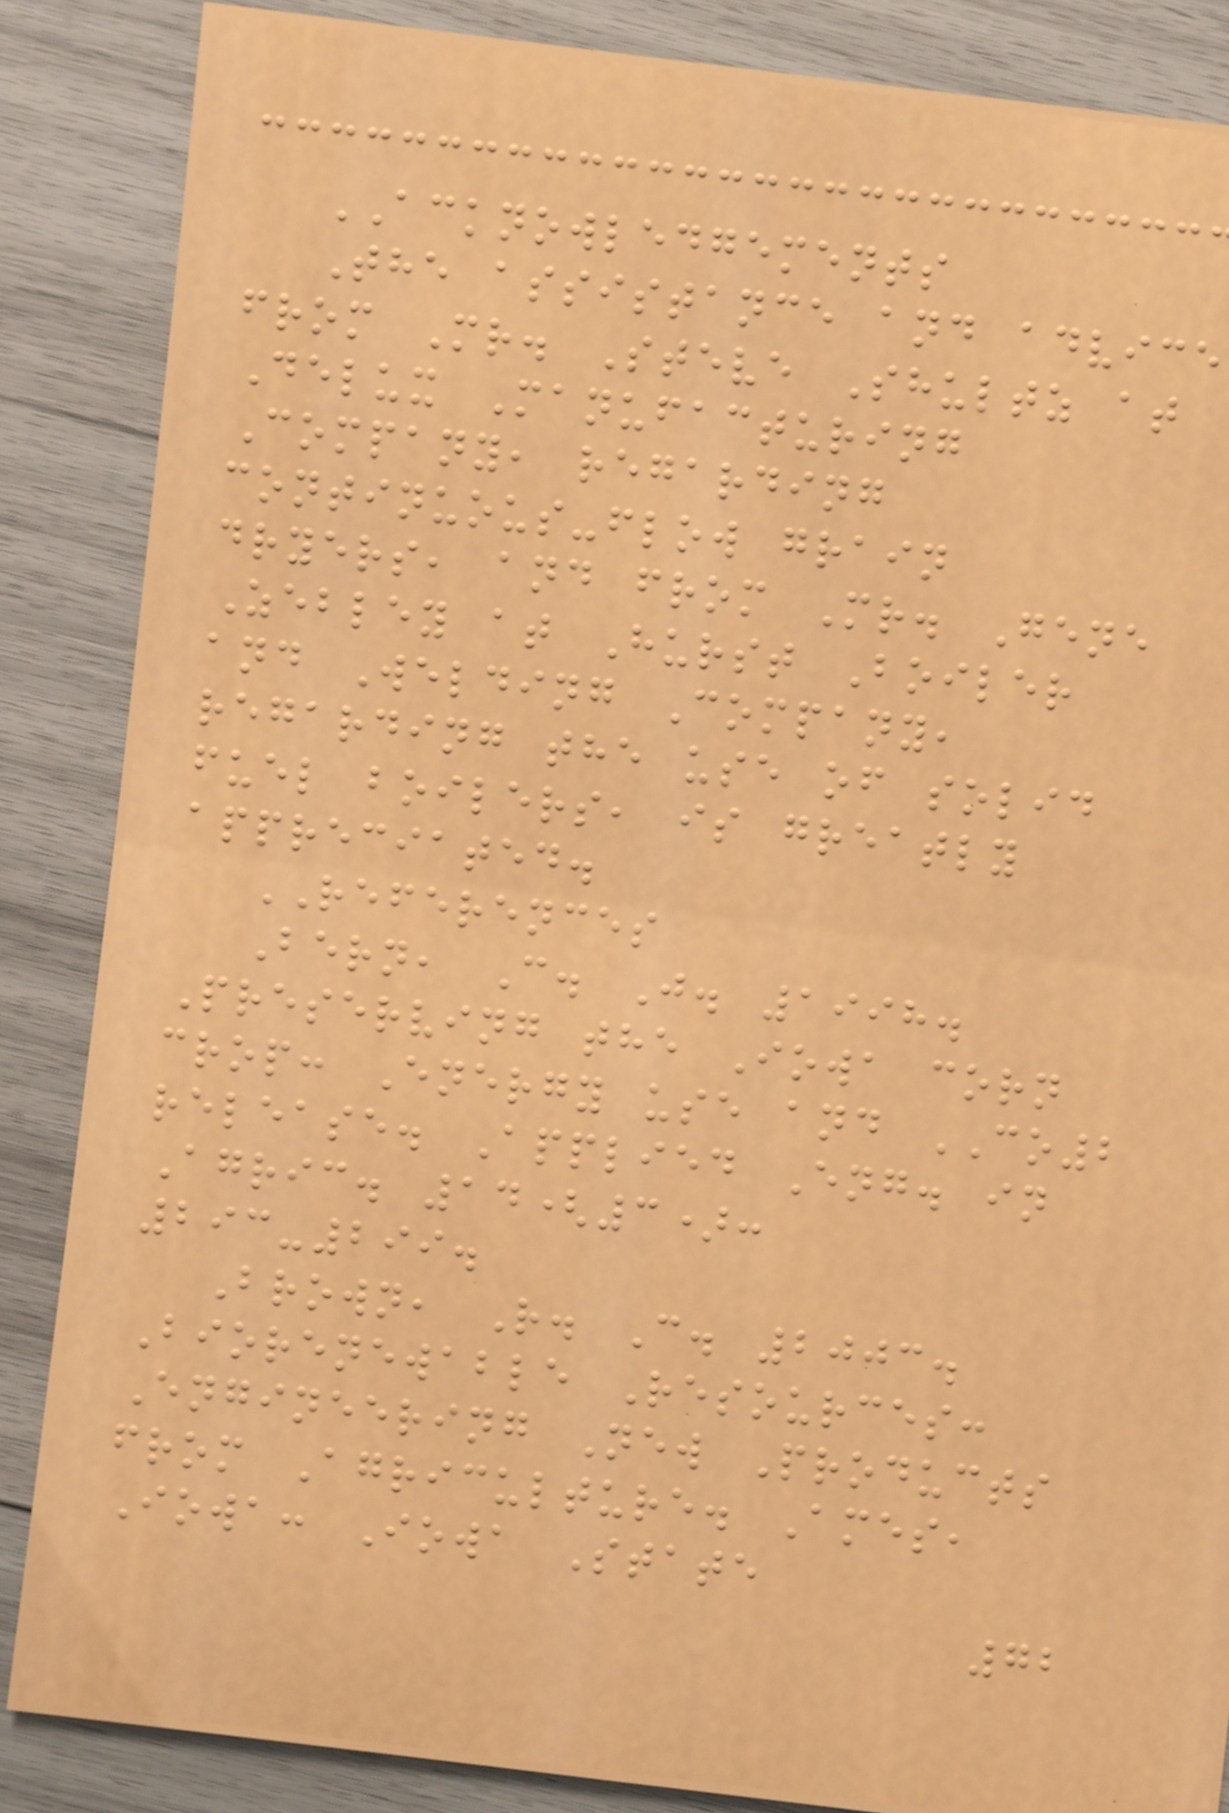ACKNOWLEDGEMENTS
The assistance and advice
from Mr. Steve Shultz at
Delux Manufacturing
Company, regarding
continuous-flow grain
dryers, and from Mr. Gene
Zebley at Hurst Boiler
and Welding Company,
regarding the use of solid
fuel boilers, is greatly
appreciated.
REFERENCES
Bern, C. J. 1998.
Preserving the Iowa corn
crop: Energy use and CO2
release. Applied Eng. in
Agric. 14(3):
293-299.
Brown, R. C. 2003.
Biorenewable Resources:
Engineering New Products
from Agriculture. Ames,
Iowa: Iowa State
72
